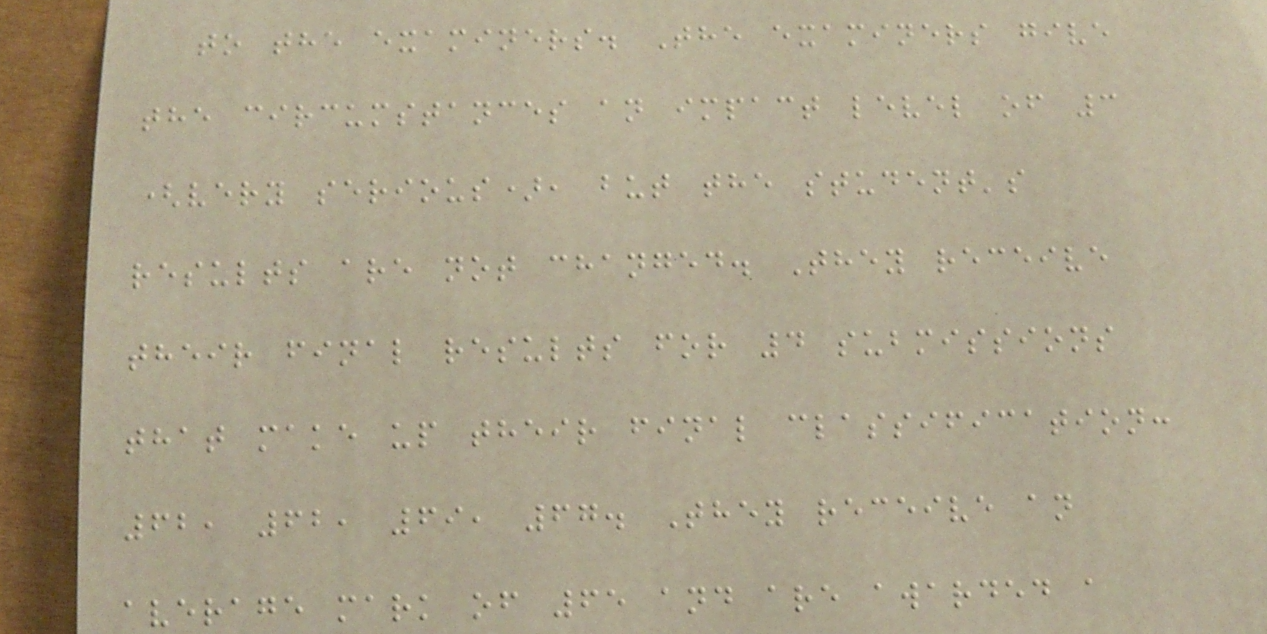to the examiners. The examiners give
the circumstances an impact level of 3
(very serious), but the student's
results are not changed. They receive
their final results for 4 submissions
that make up their final classification:
62, 62, 69, 67. They receive an
average mark of 65 and are awarded a
